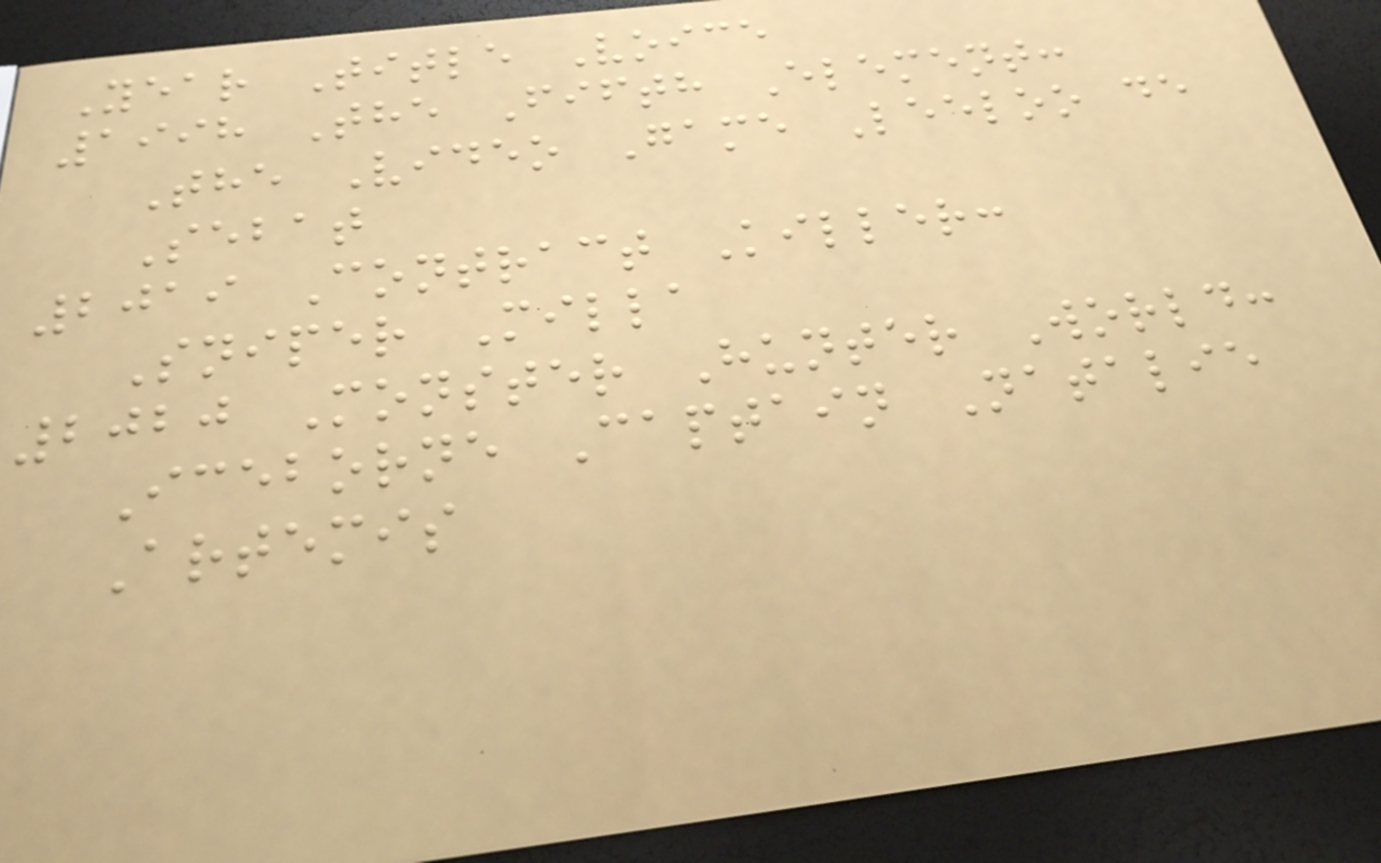Year Title Voice
1998 The Fifth Element:
The Video Game Leeloo de
Sebat
2019 Contract Killer:
Sniper Milla
2020 Monster Hunter World:
Iceborne Captain Natalie
Artemis
